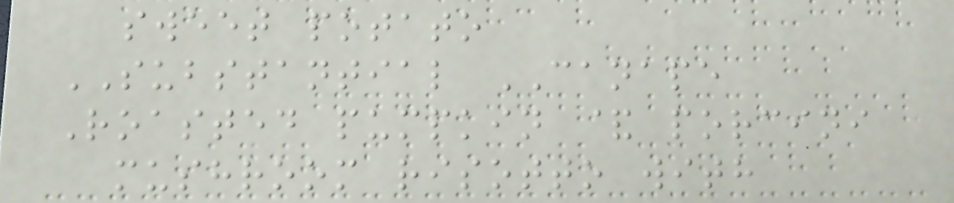sweet potato
SUBSTANTIAL CANAPE
Roasted pumpkin & porcini
mushroom risotto with
